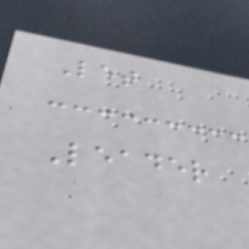Let
Leader
